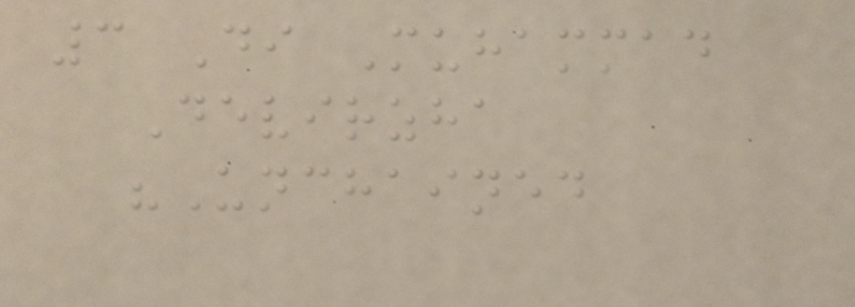3 Di Muhammad
Devirzha
"Unchained
